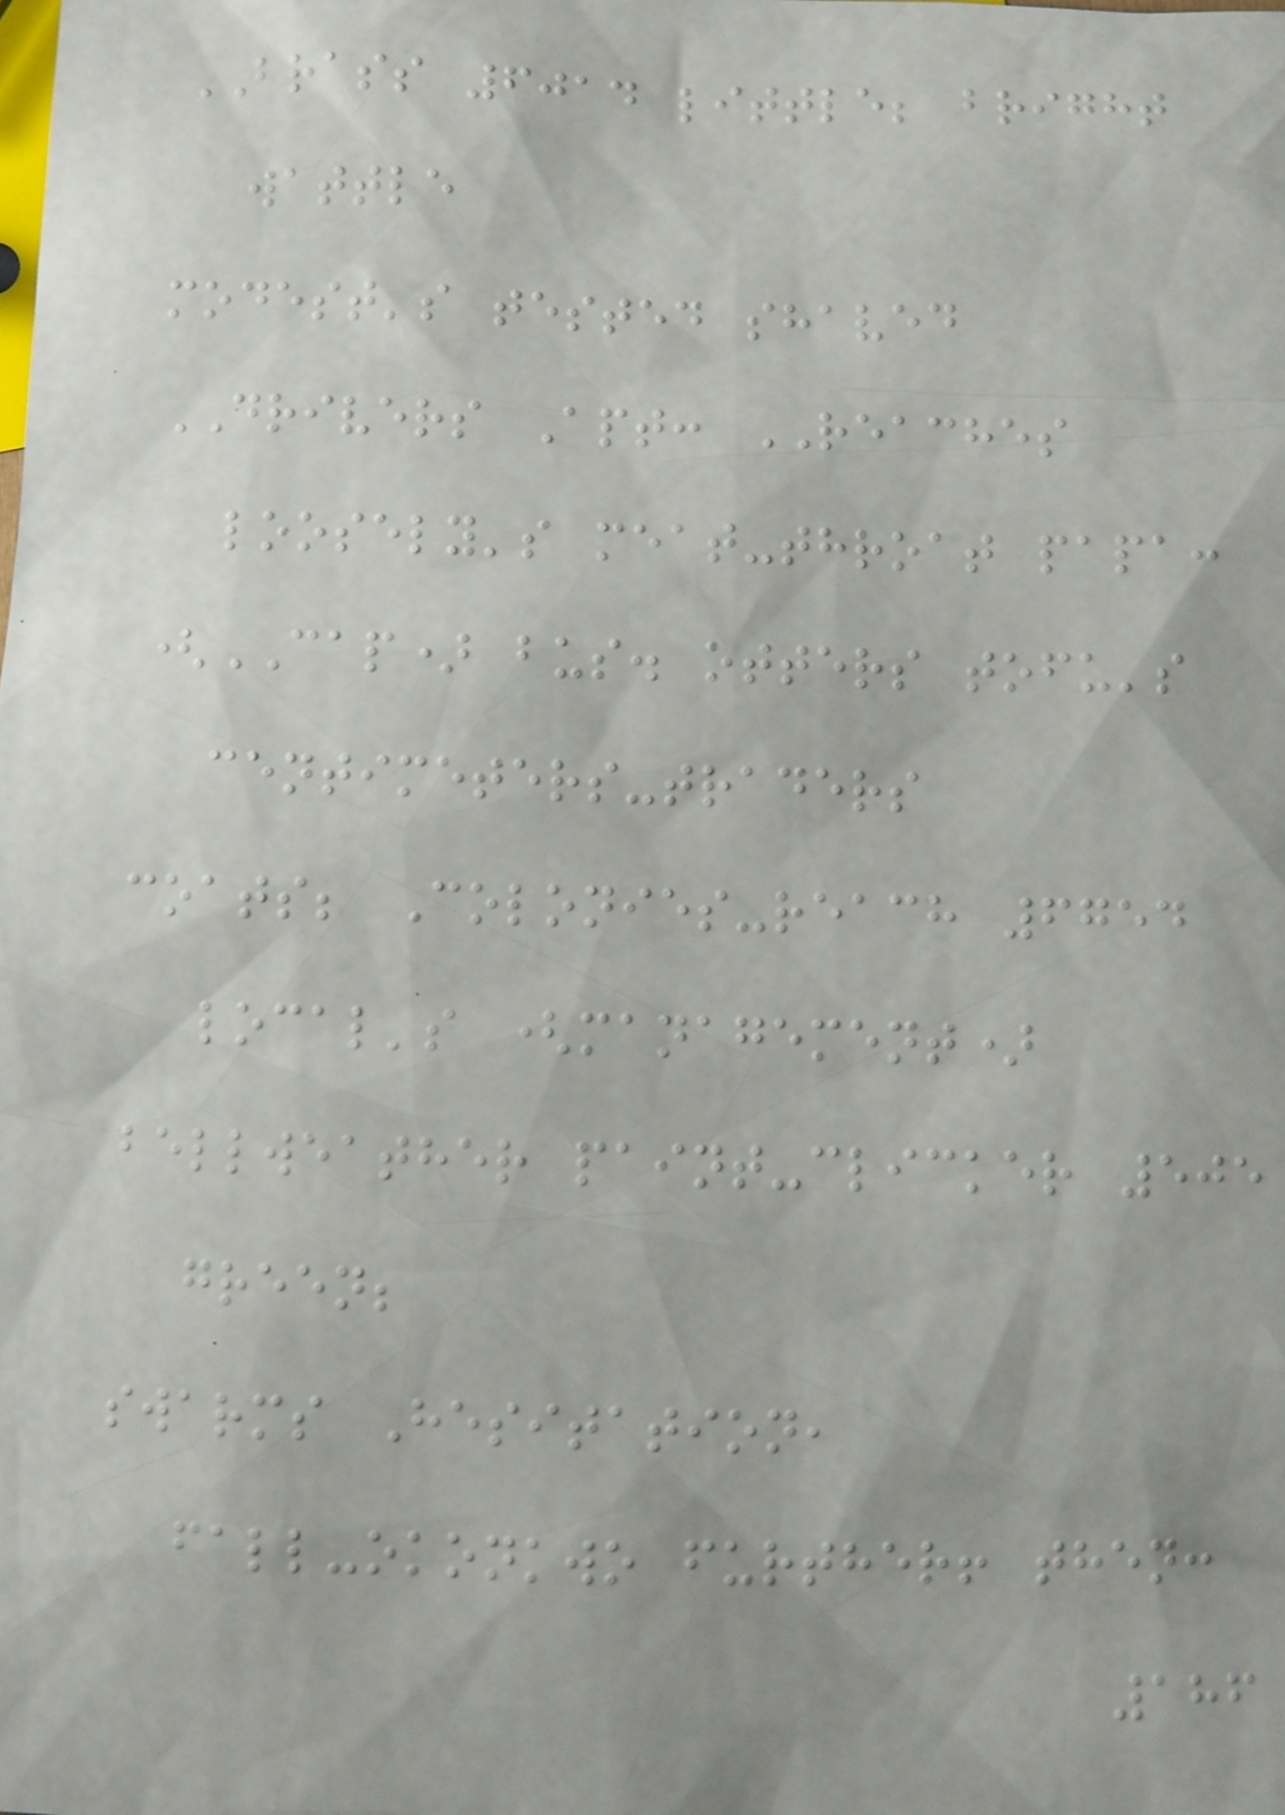BRASS 6014 little; bright
wattle
modest's tested shaved
DRIVERS Apt: REACHES
loosely's meat-throat papa:
(CAP) bus. otters tofu's
centimeters-traders
coats; Colonies-reach 6754
local's (management)
bellweather paint-clicker 505
green;
swarms Hesitation,
fall-okonkwo further! then:
186
